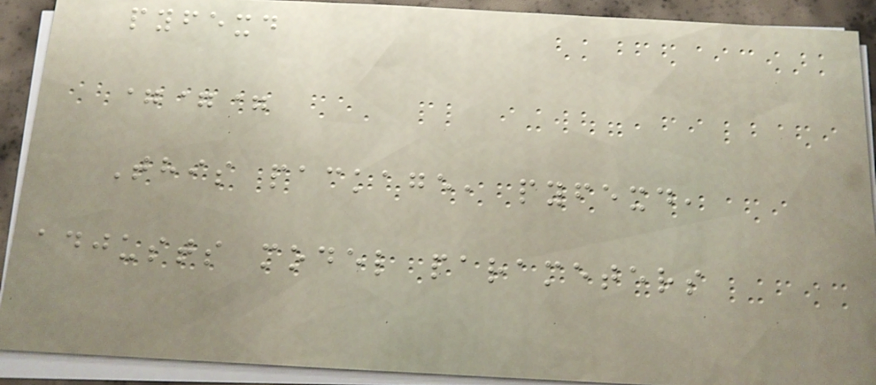pyfexd
===
This package, pyfexd,
adjusts model parameters
